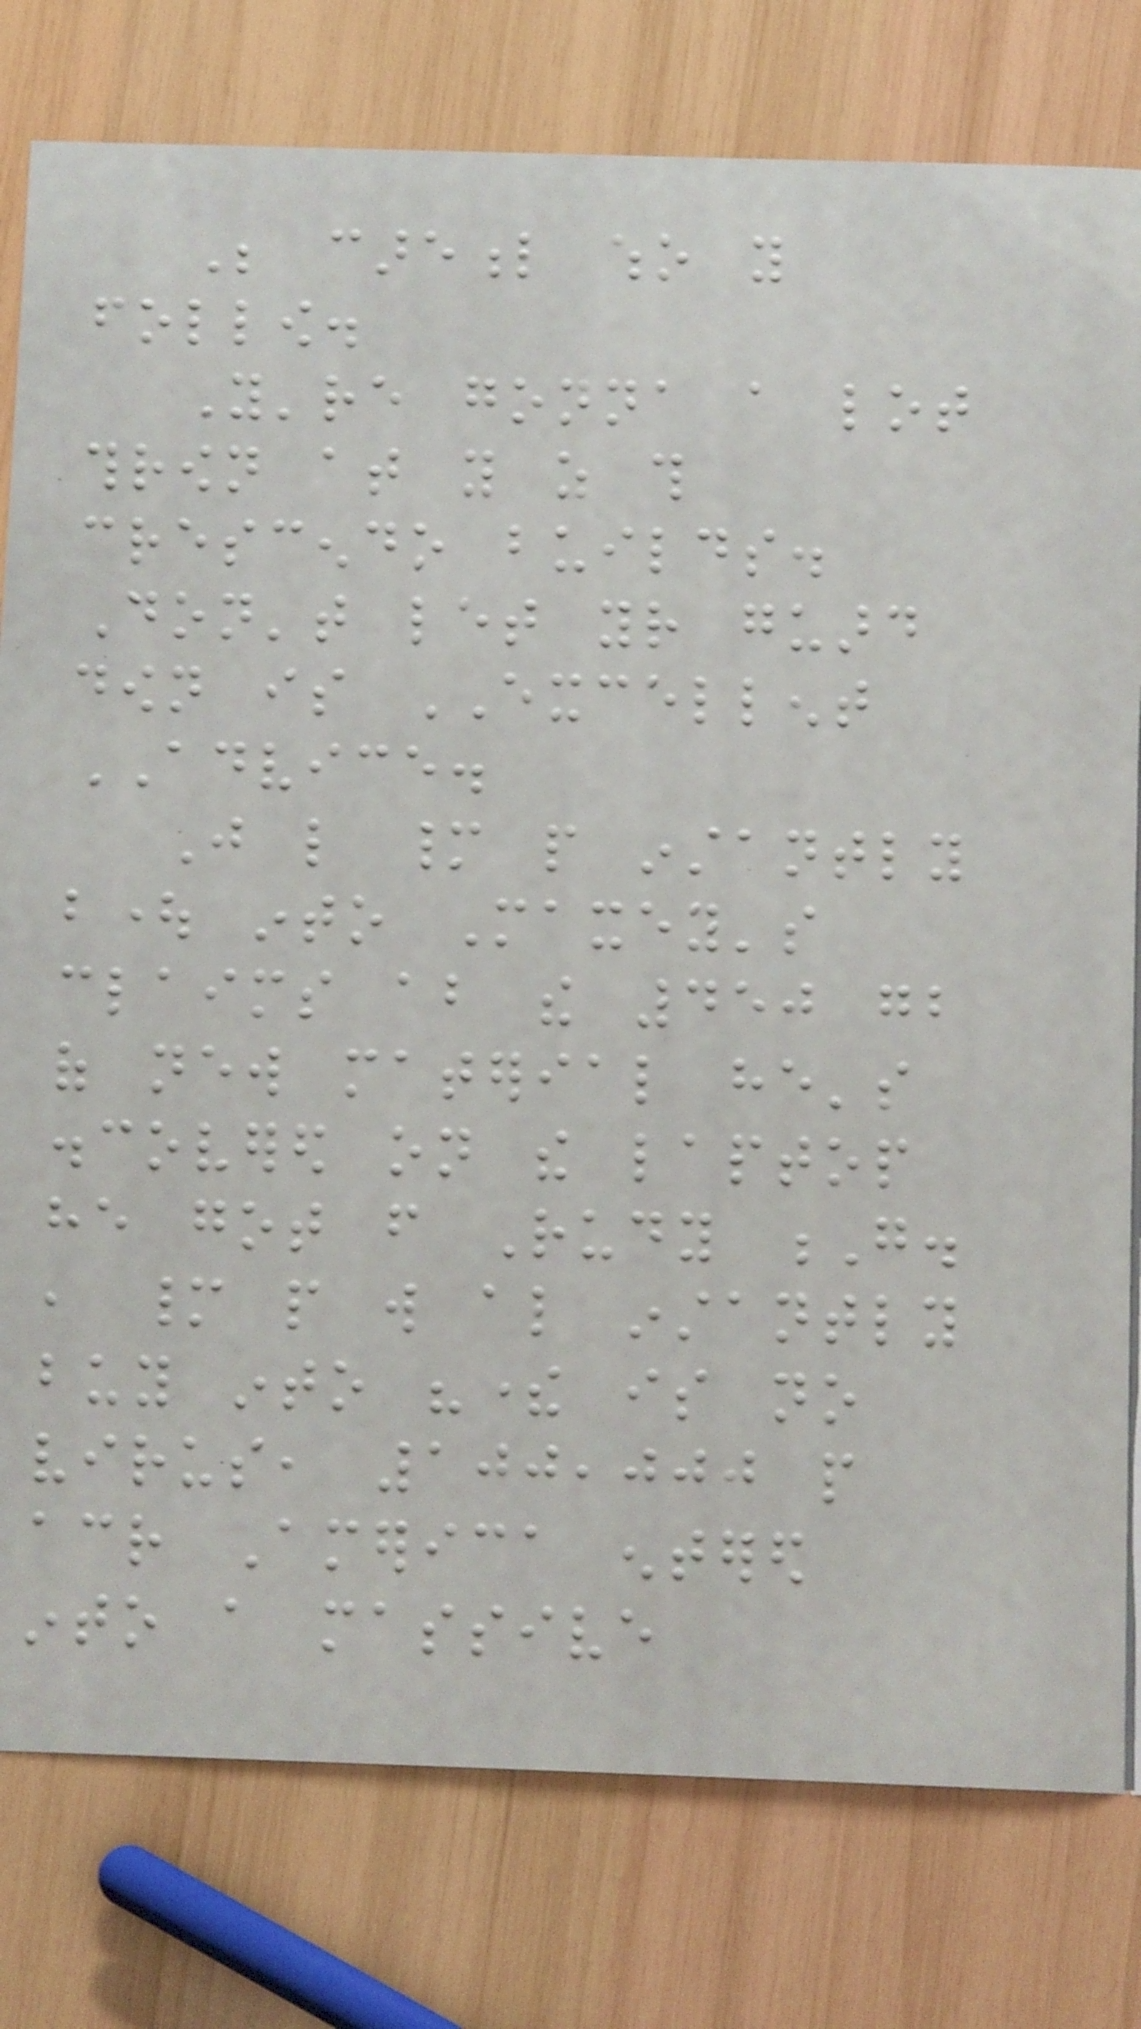Be careful who you
follow.
You're gonna a lot
thrown at you as this
crescendo builds.
Don't let your guard
down is EXCELLENT
ADVICE.
Just like many people instantly
bought into Maxey's
claims about the 450 gb
of new material he's
discovered on the laptop
he got from Rudy G.
, many people will also instantly
buy into "there is no
virus, 100,000 people
across America entered
into a massive
